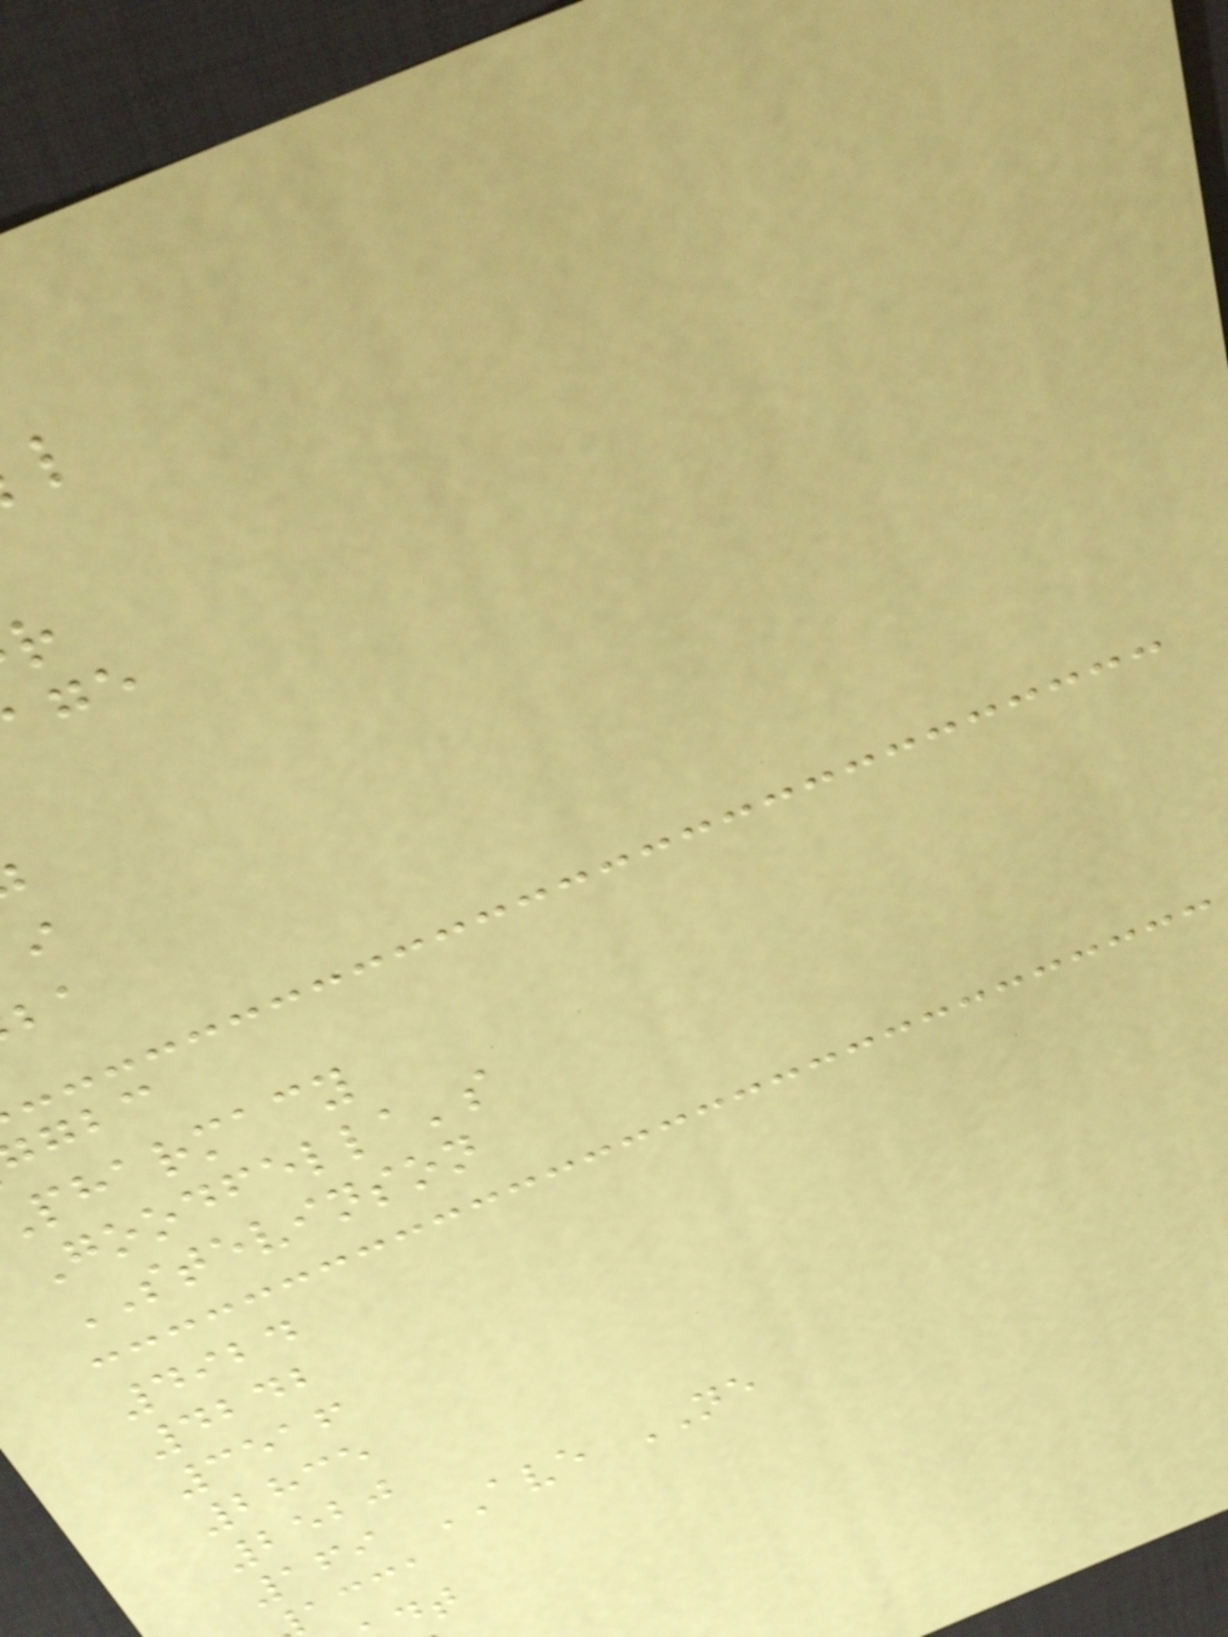pharmacy
Goodfella's
STEVINSON
4924
4242
3516
2835
2520
169 AVE NE
acca
